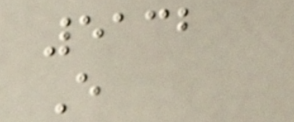5132
E
